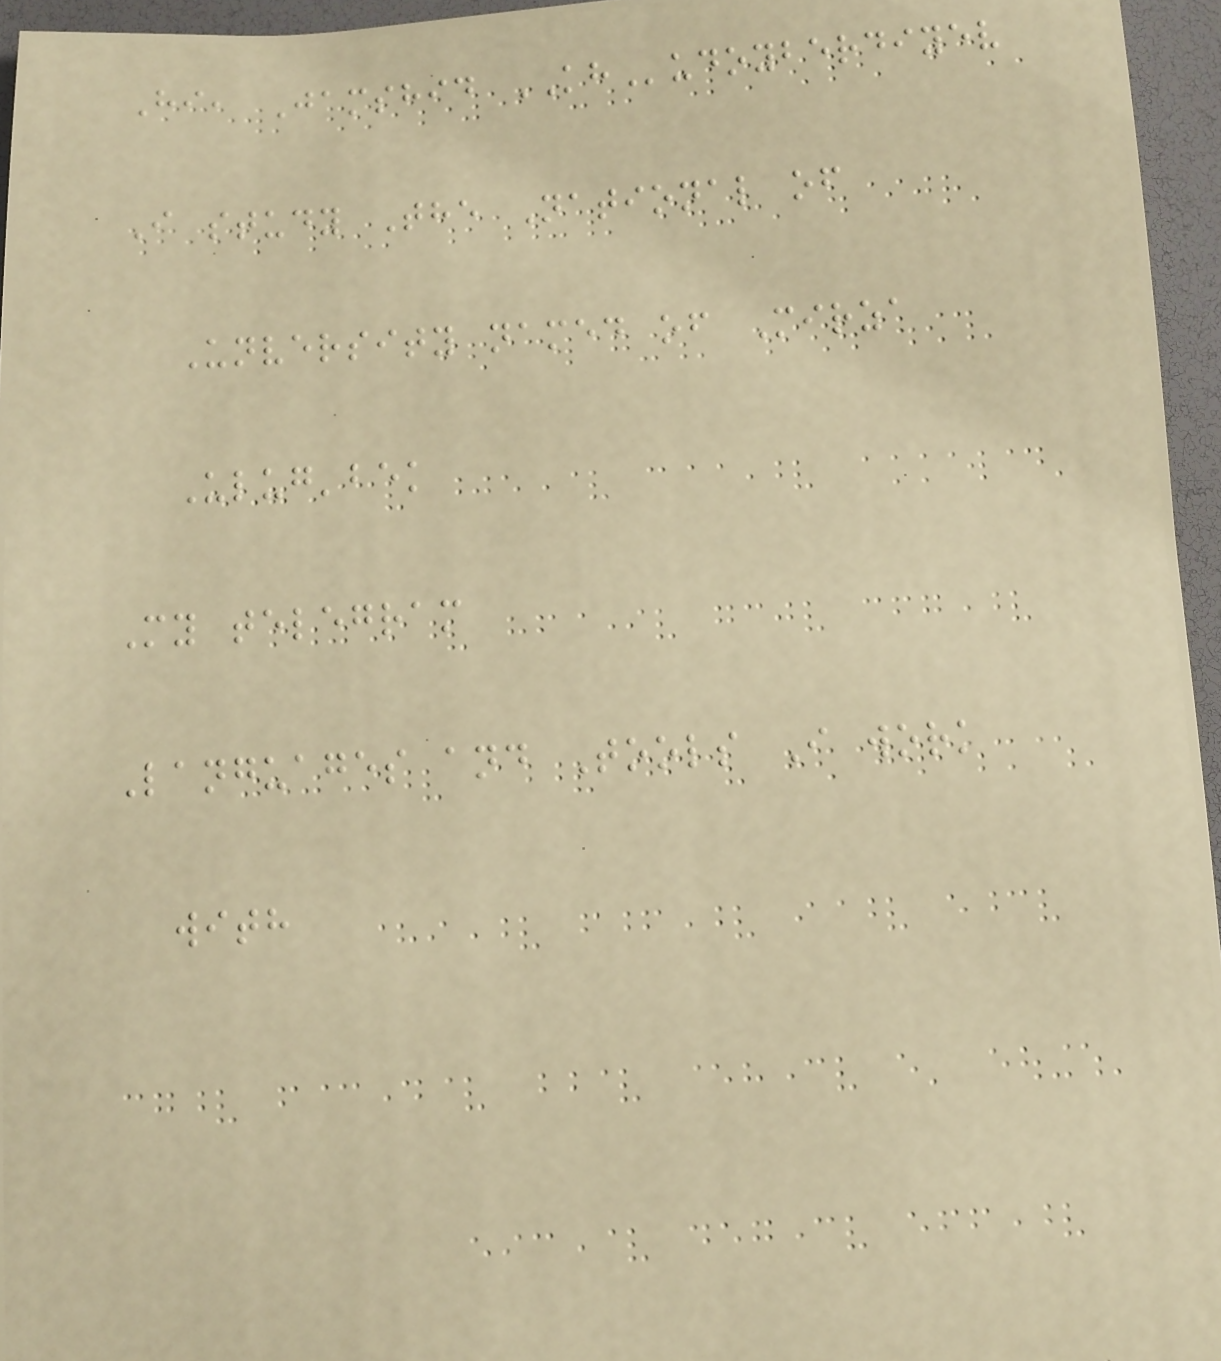Hi, Jamshid KHudoyberdiyev
I study The National of
Unversity named of Mirza
Ulug'bek
My telegram
Languages and Tools I work
with
